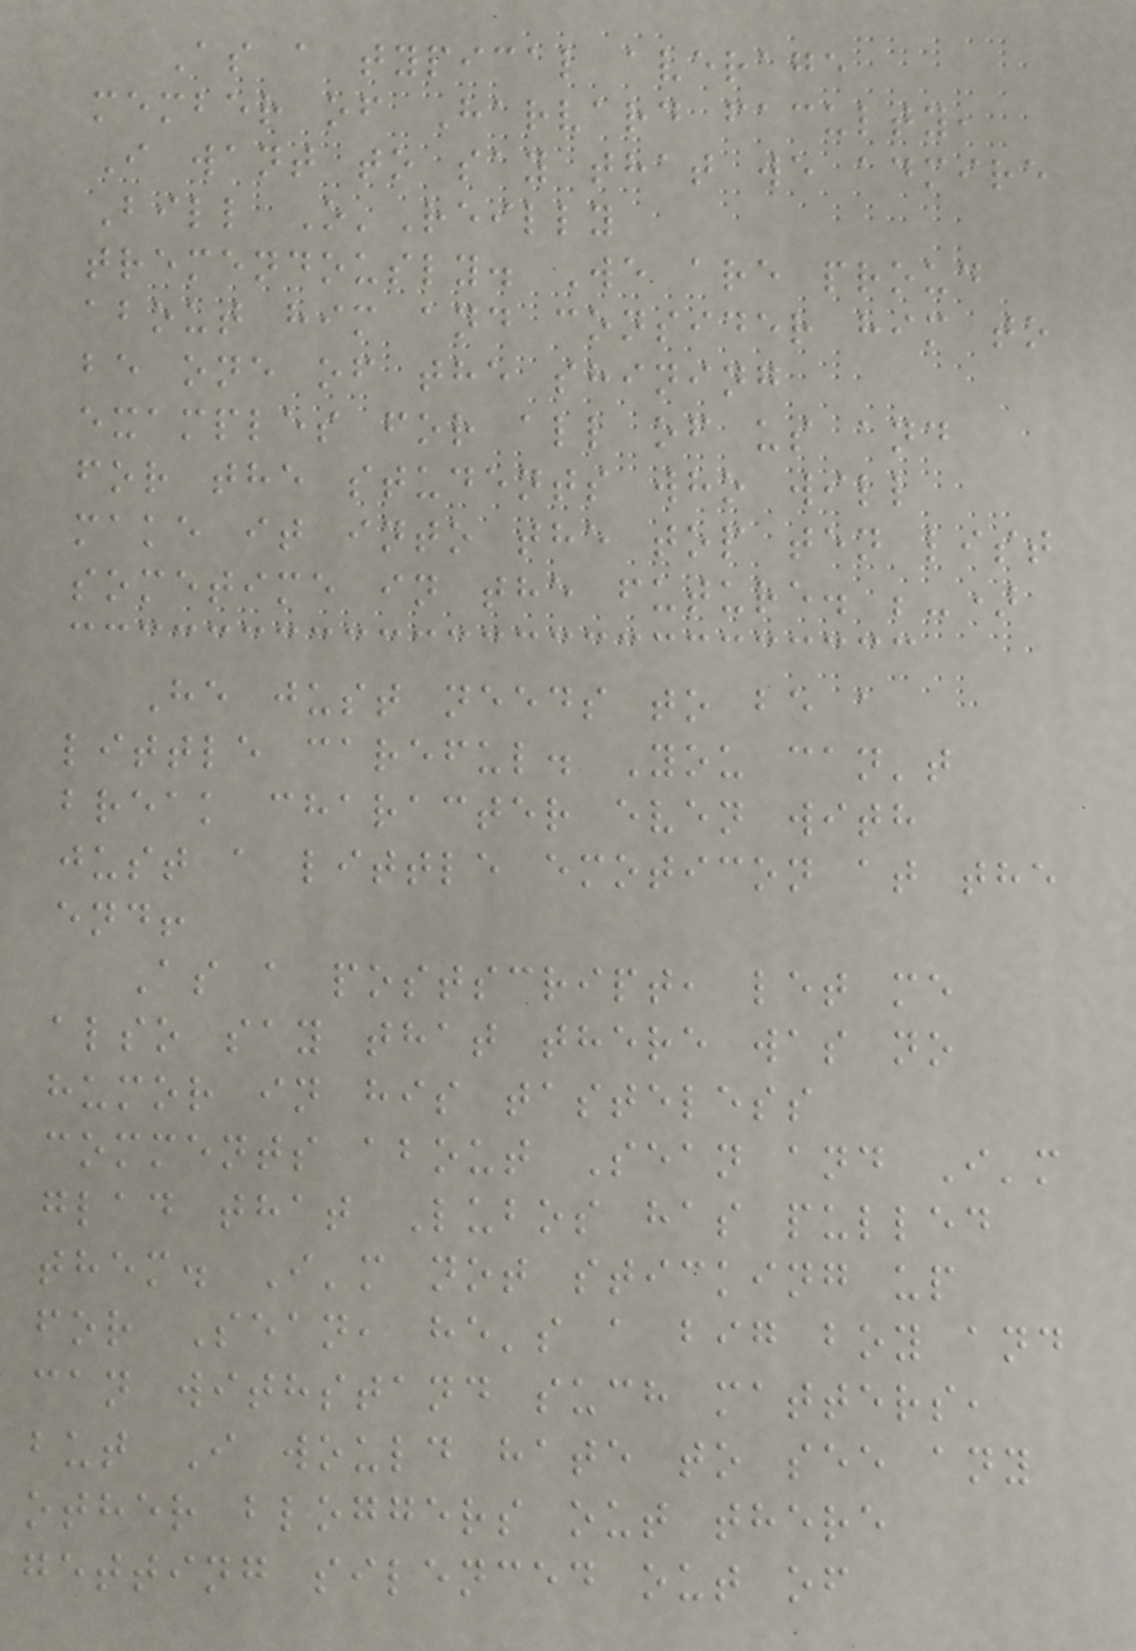As a typical average
member of Harvard faculty,
I want to say that we admire
Bill O'Reilly
tremendously. We are proud
about him and consider him to
be one of the shining
examples for all of us and
for the students who will
make it into the top ten list
sometime in the future. ;-)
He just needs to be a
little careful. You can't
break character even with
just a little emoticon at the
end!
As a postscript, let me
also say that there was no
humor in his tasteless
comments about Sean and I'm
glad that Lubos has pulled
them. I'm not sticking up
for Sean, he's a big boy and
can withstand such matters,
but I would hate to see any
other bloggers out there
getting silenced out of
